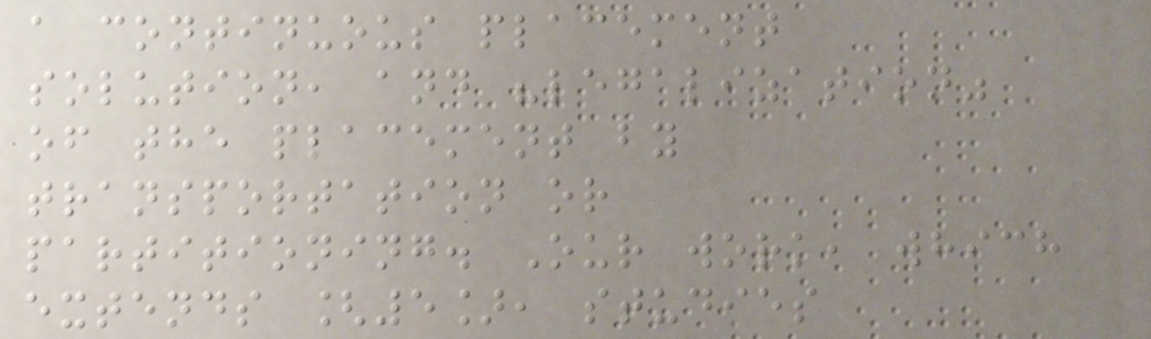a continuous placement
solution, and "legalization"
of the placement by
transportation or
partitioning. Our work, which
extends [5], studies
